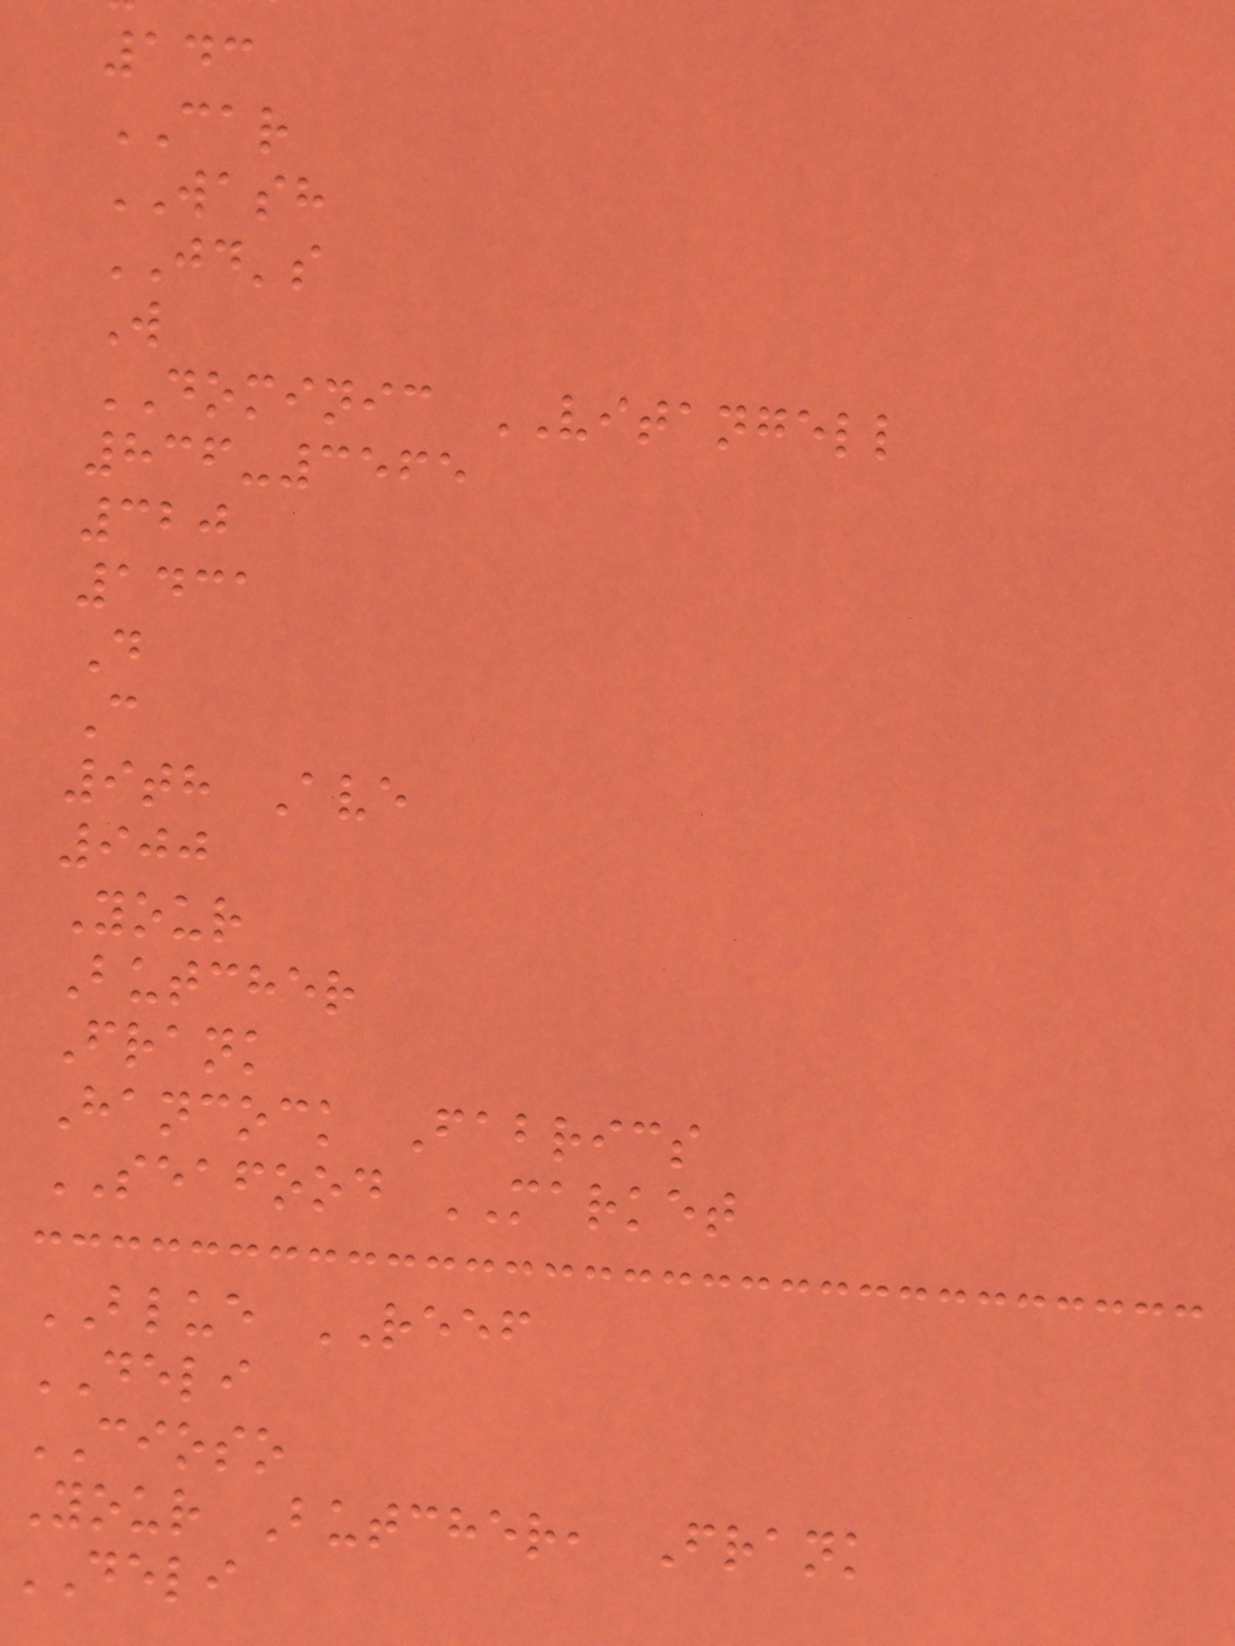143
CAR
WASH
JD's
W
DOMINIC VITANGELL
836-3565
320
1431
D
C
9th Ave
900
Your
Butcher
Frank
Hancock Fabrics
SEAFOOD MARKET
BLUE REEF
DELI
CIOSO
Your Butcher, Frank
DELI
